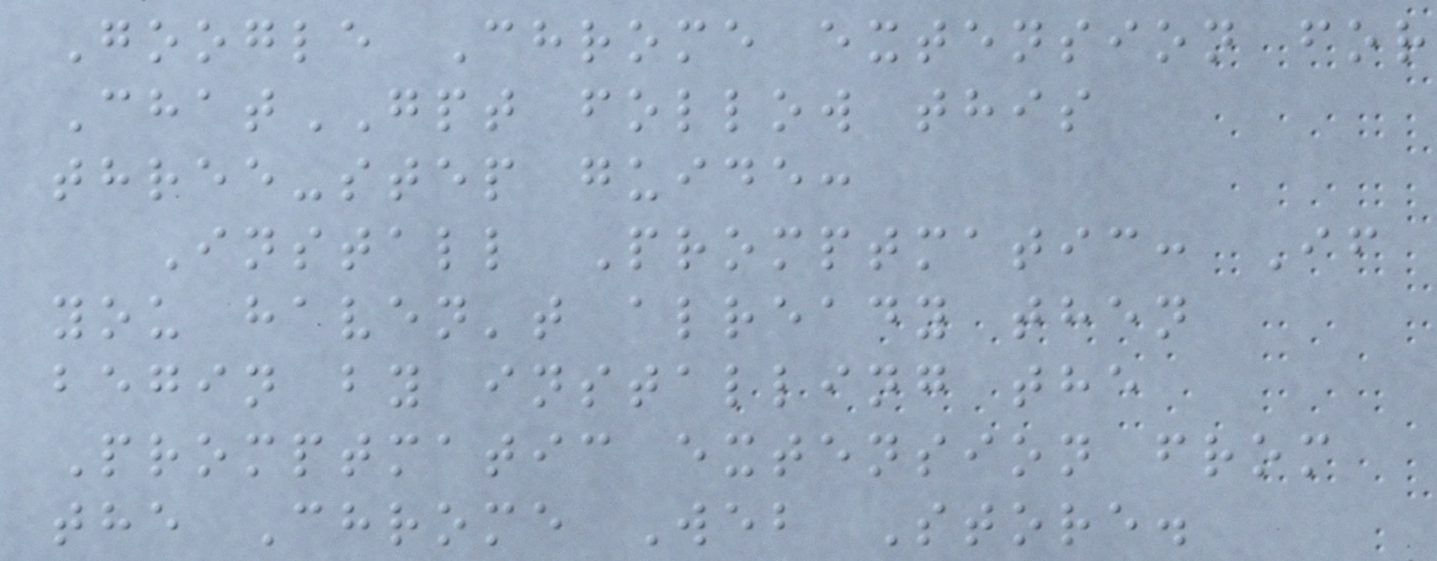Google Chrome extension for
ChatGPT follow this
three-step guide:
Install Promptmatic: If
you haven't already then
begin by installing the
Promptmatic extension from
the Chrome Web Store.
